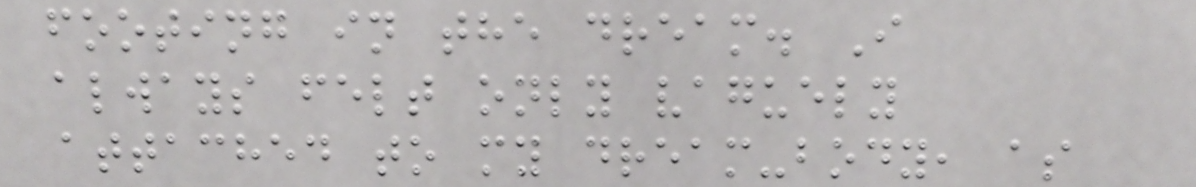footing in the dream. I
always felt only vaguely
attached to my dream-body, as
